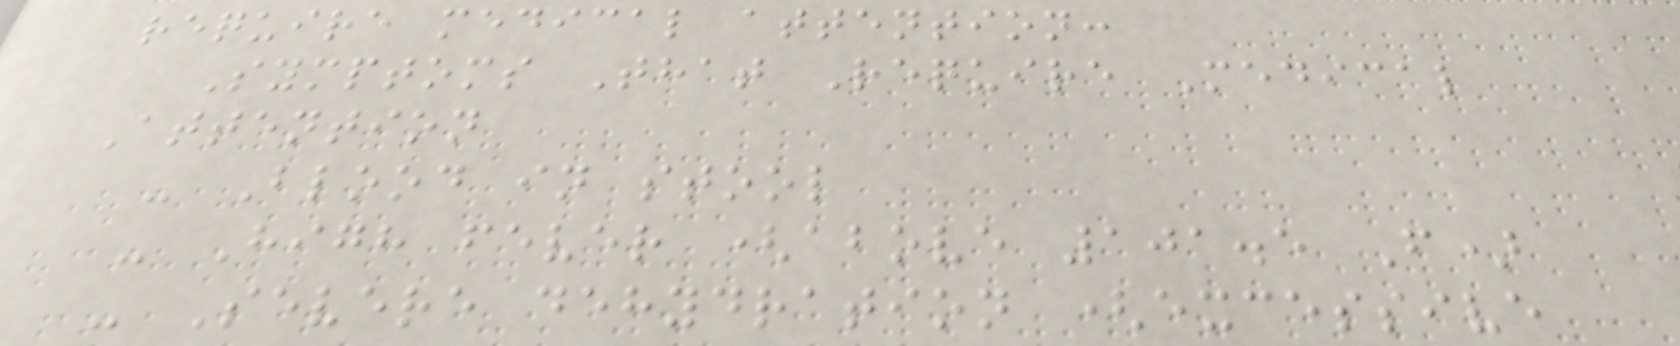require medical attention:
Symptoms That Require Medical
Attention
- Blood in stool
- High fever (above 101.5 F)
- Severe dehydration (excessive
